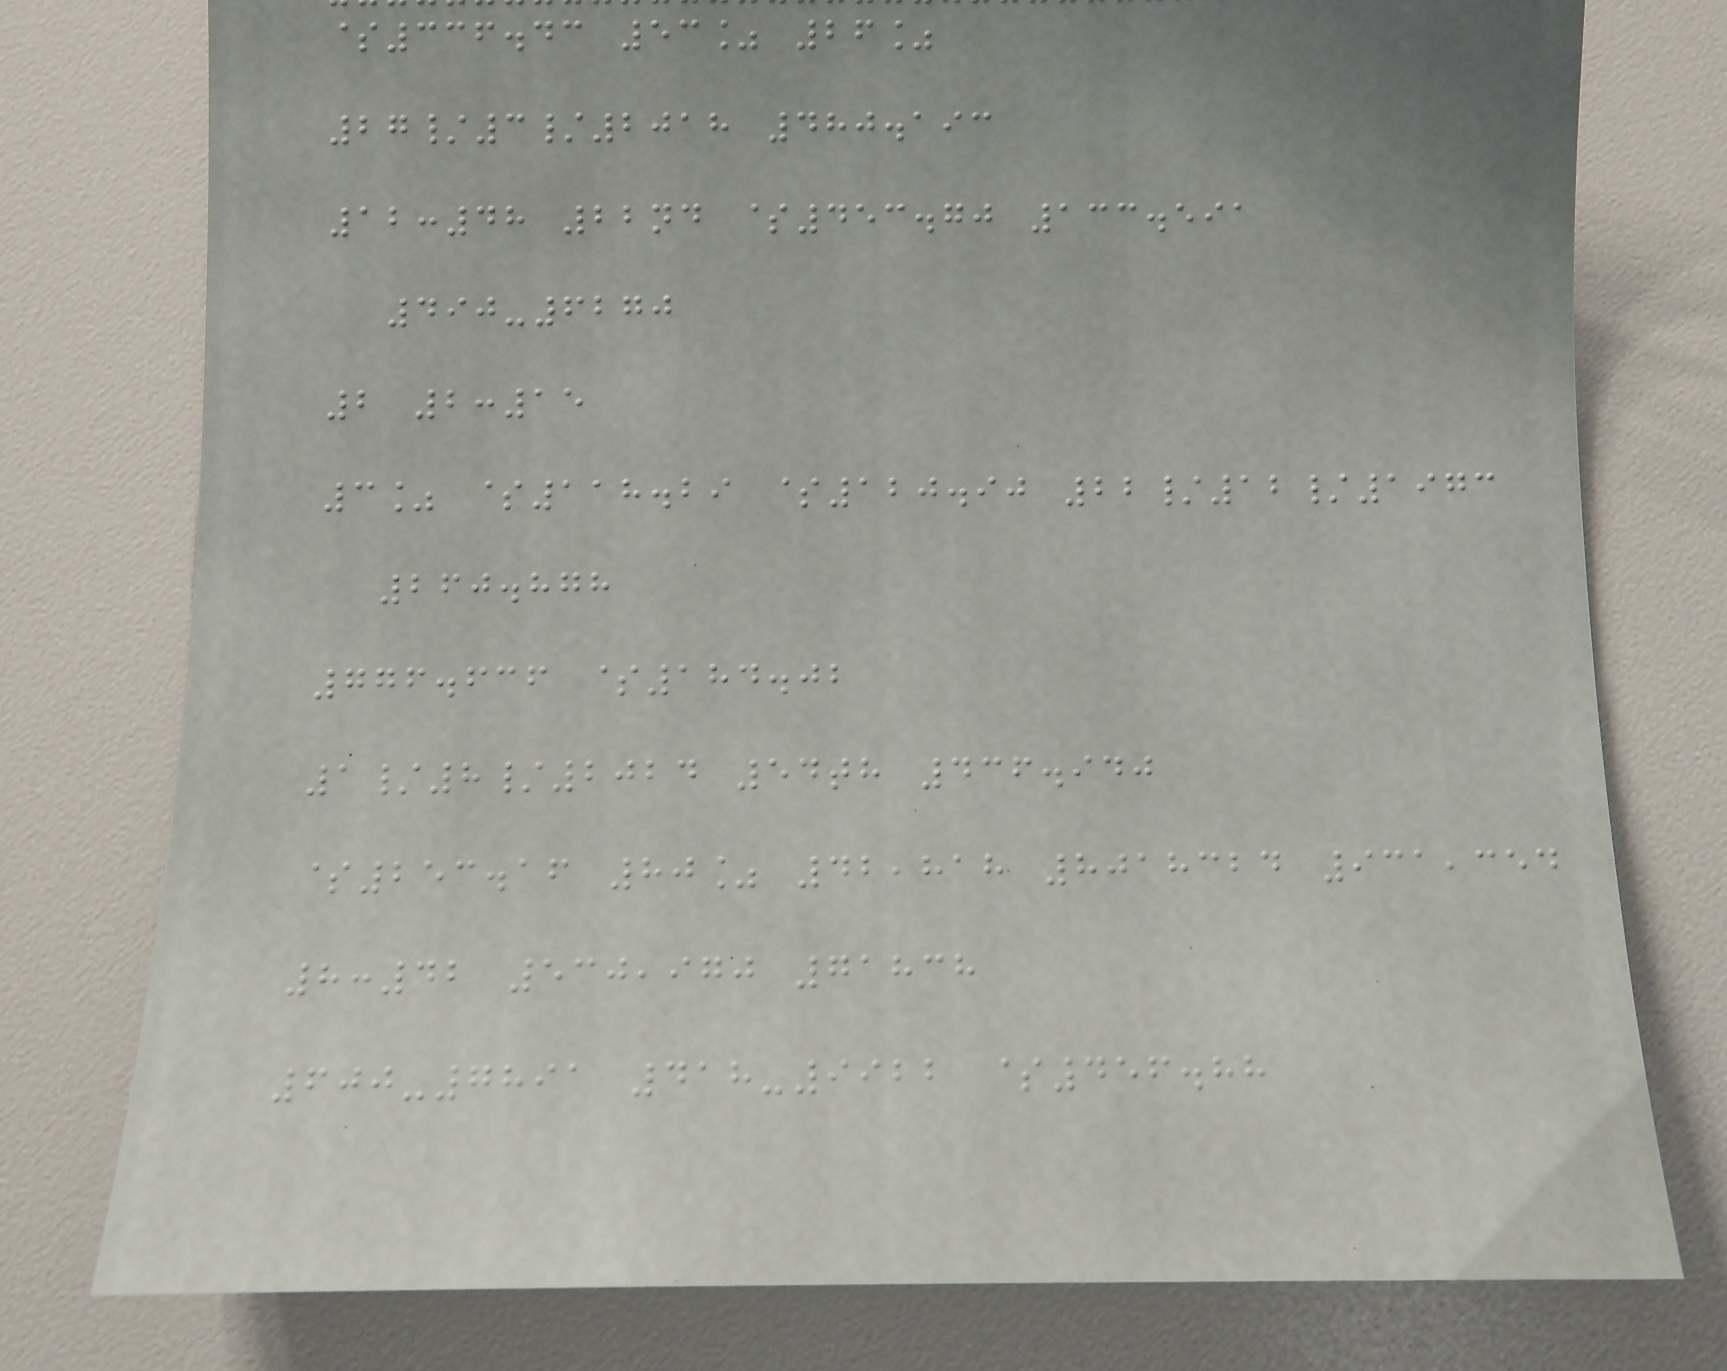$336.43 53% 26%
27/3/2018 480.193
12:48 22nd $453.70 133.591
490-6270
2 2:15
3% $118.29 $120.90 22/12/1973
260.878
776.636 $184.02
1/8/2024 54th 436.940
$253.16 80% 42,818 8018324 931,354
8:42 530,970 71838
600-7891 418-9922 $456.88
